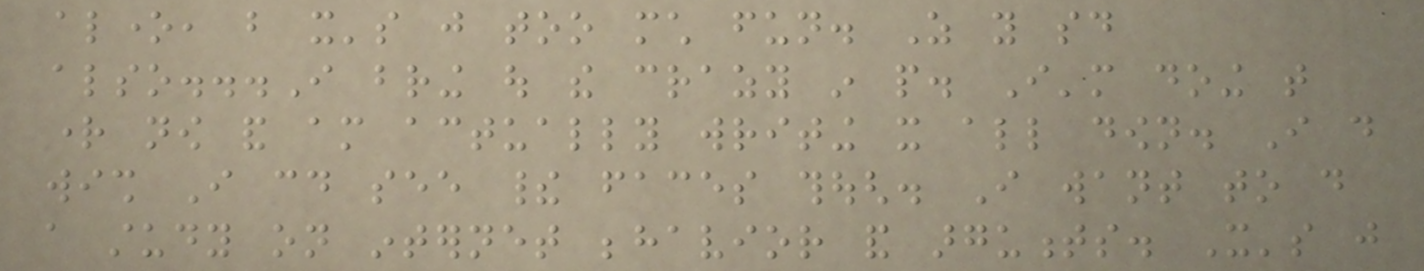alone, but it's just too much fun. As you said
also...I bring out the crazy in people. I'm doing that
right now and am actually writing it all down. I do
wish I could see their faces though. I want to do
a study on internet behavior and arguments. It's just
